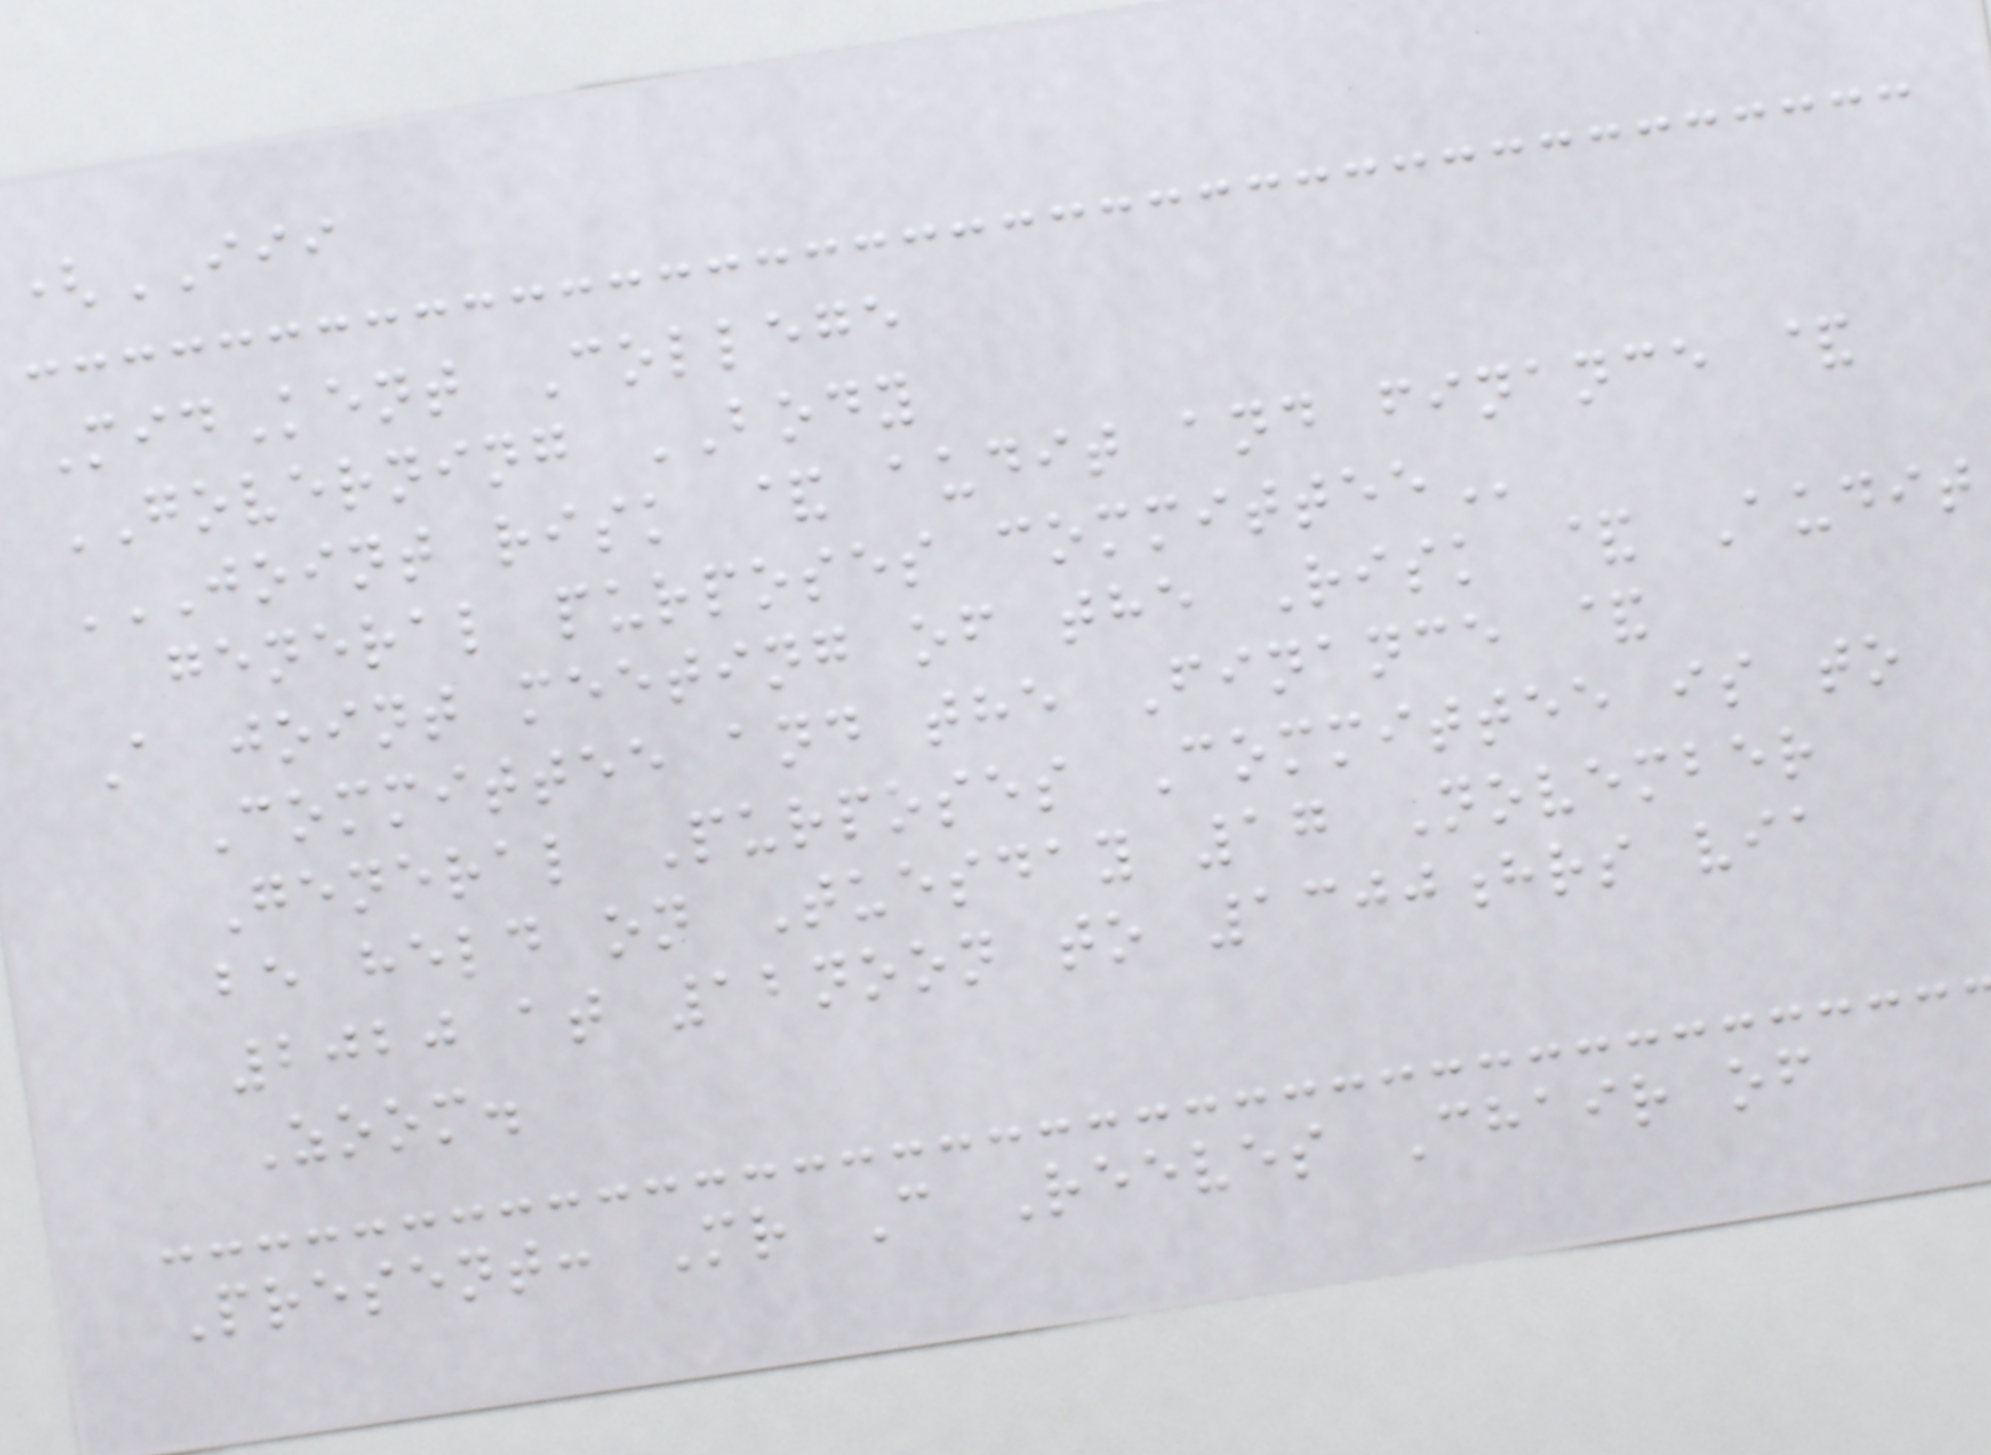(III
MidKent College
GOVERNING BODY
JOINT RISK & AUDIT AND FINANCE &
GENERAL PURPOSES COMMITTEE
A joint meeting of the Risk & Audit
Committee and the Finance &
General Purposes Committee is to
be held on Tuesday 17 November
2020 at 12noon to 1300hrs via
Zoom.
Present: Mr C Reeves Chair of
